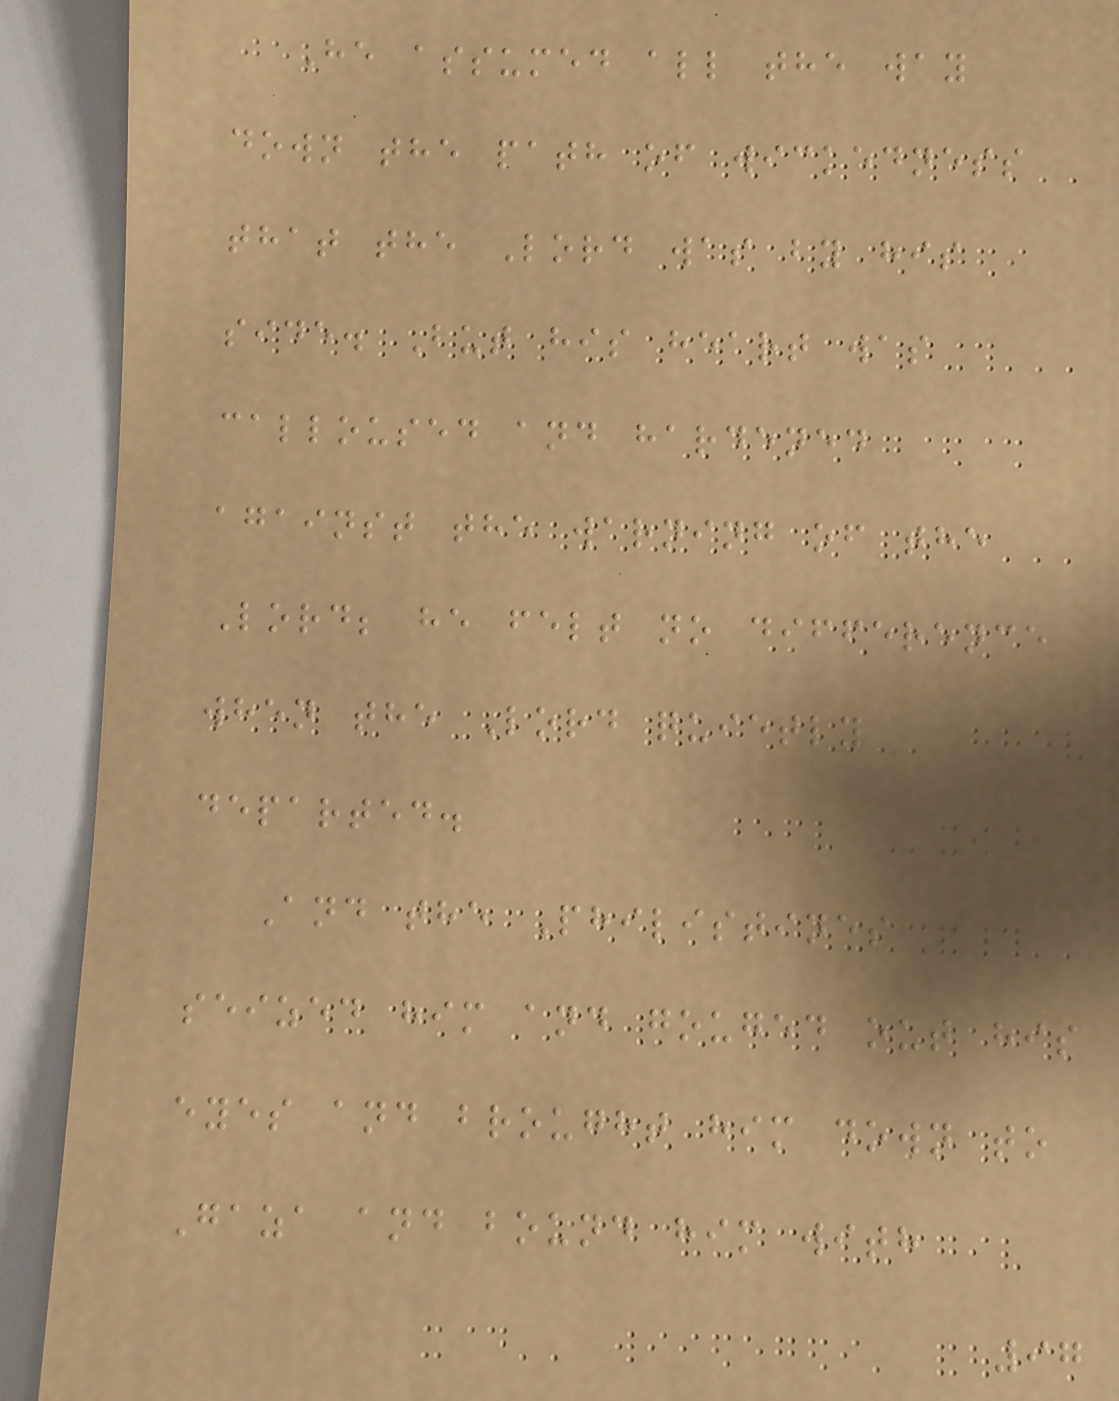He assumed all the way
down the path of wickedness
that the Lord was by his
side. But his heart was
calloused and hardened
against the warning of the
Lord; he felt no difference
when the Lord quietly
departed.
And the Philistines
seized him and gouged out his
eyes and brought him down to
Gaza and bound him with
97
